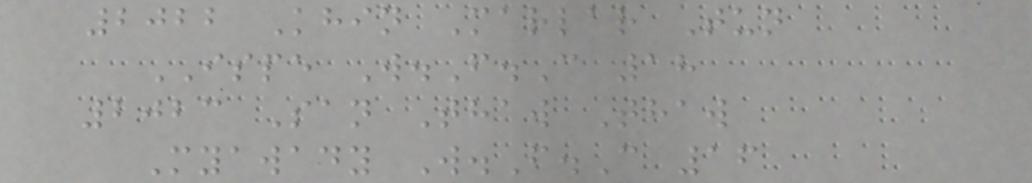2022 Khin Marlar Tun
ISPE W.F.C 18
2023 San Thaw Thaw
Myawady W.F.C 16
